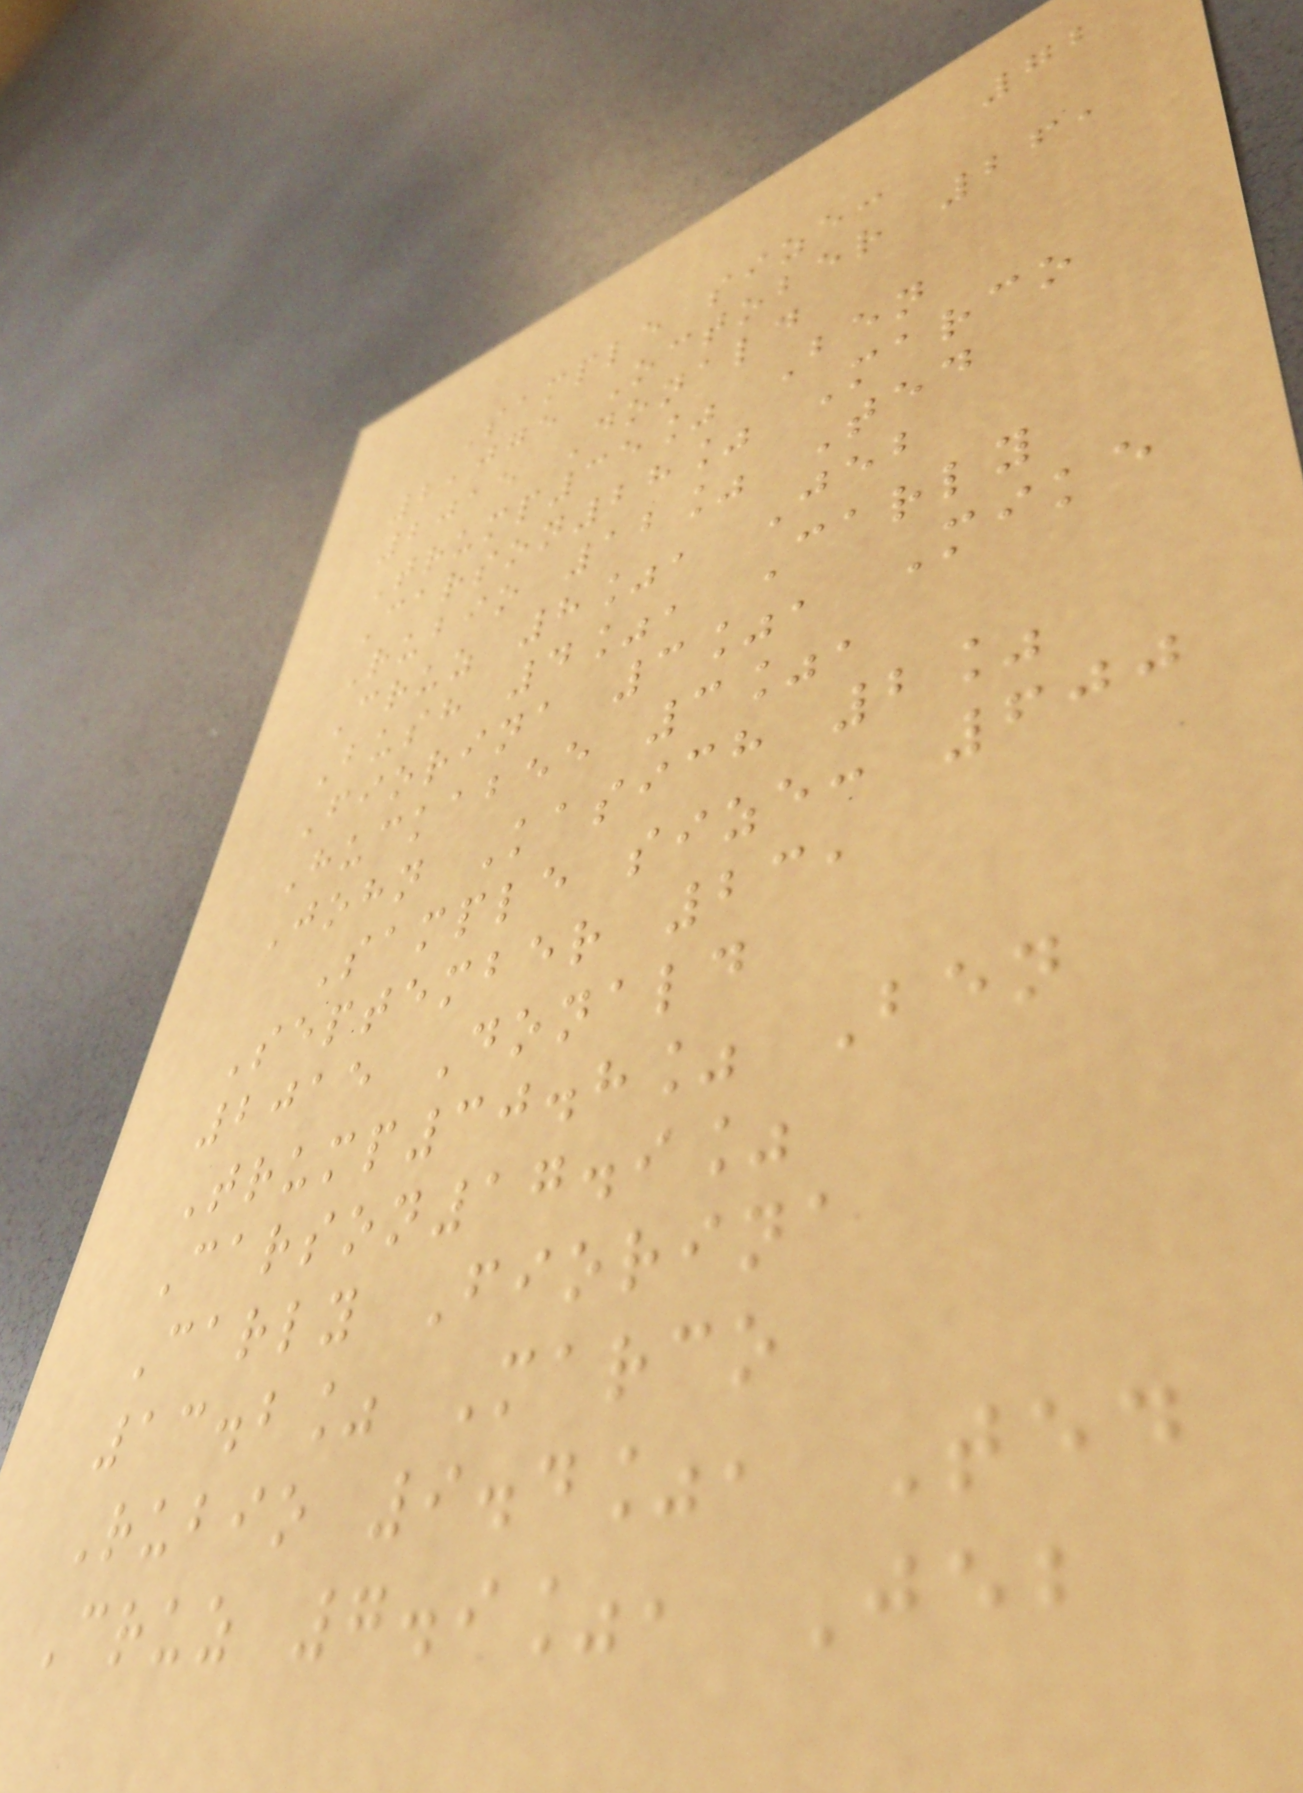72
Sample size:
2,075 October 26,
2015 Donald
Trump35% Ben
Carson28% Marco
Rubio 12% Ted
Cruz 8%, Jeb
Bush 4%, Carly
Fiorina 3%, Mike
Huckabee 3%,
John Kasich 2%
Sample size: 600
September 23,
2015 Donald
Trump30.8% Ben
Carson17.9%
Carly Fiorina
13.2% Marco
Rubio 9.4%, Ted
Cruz 7.9%, Jeb
